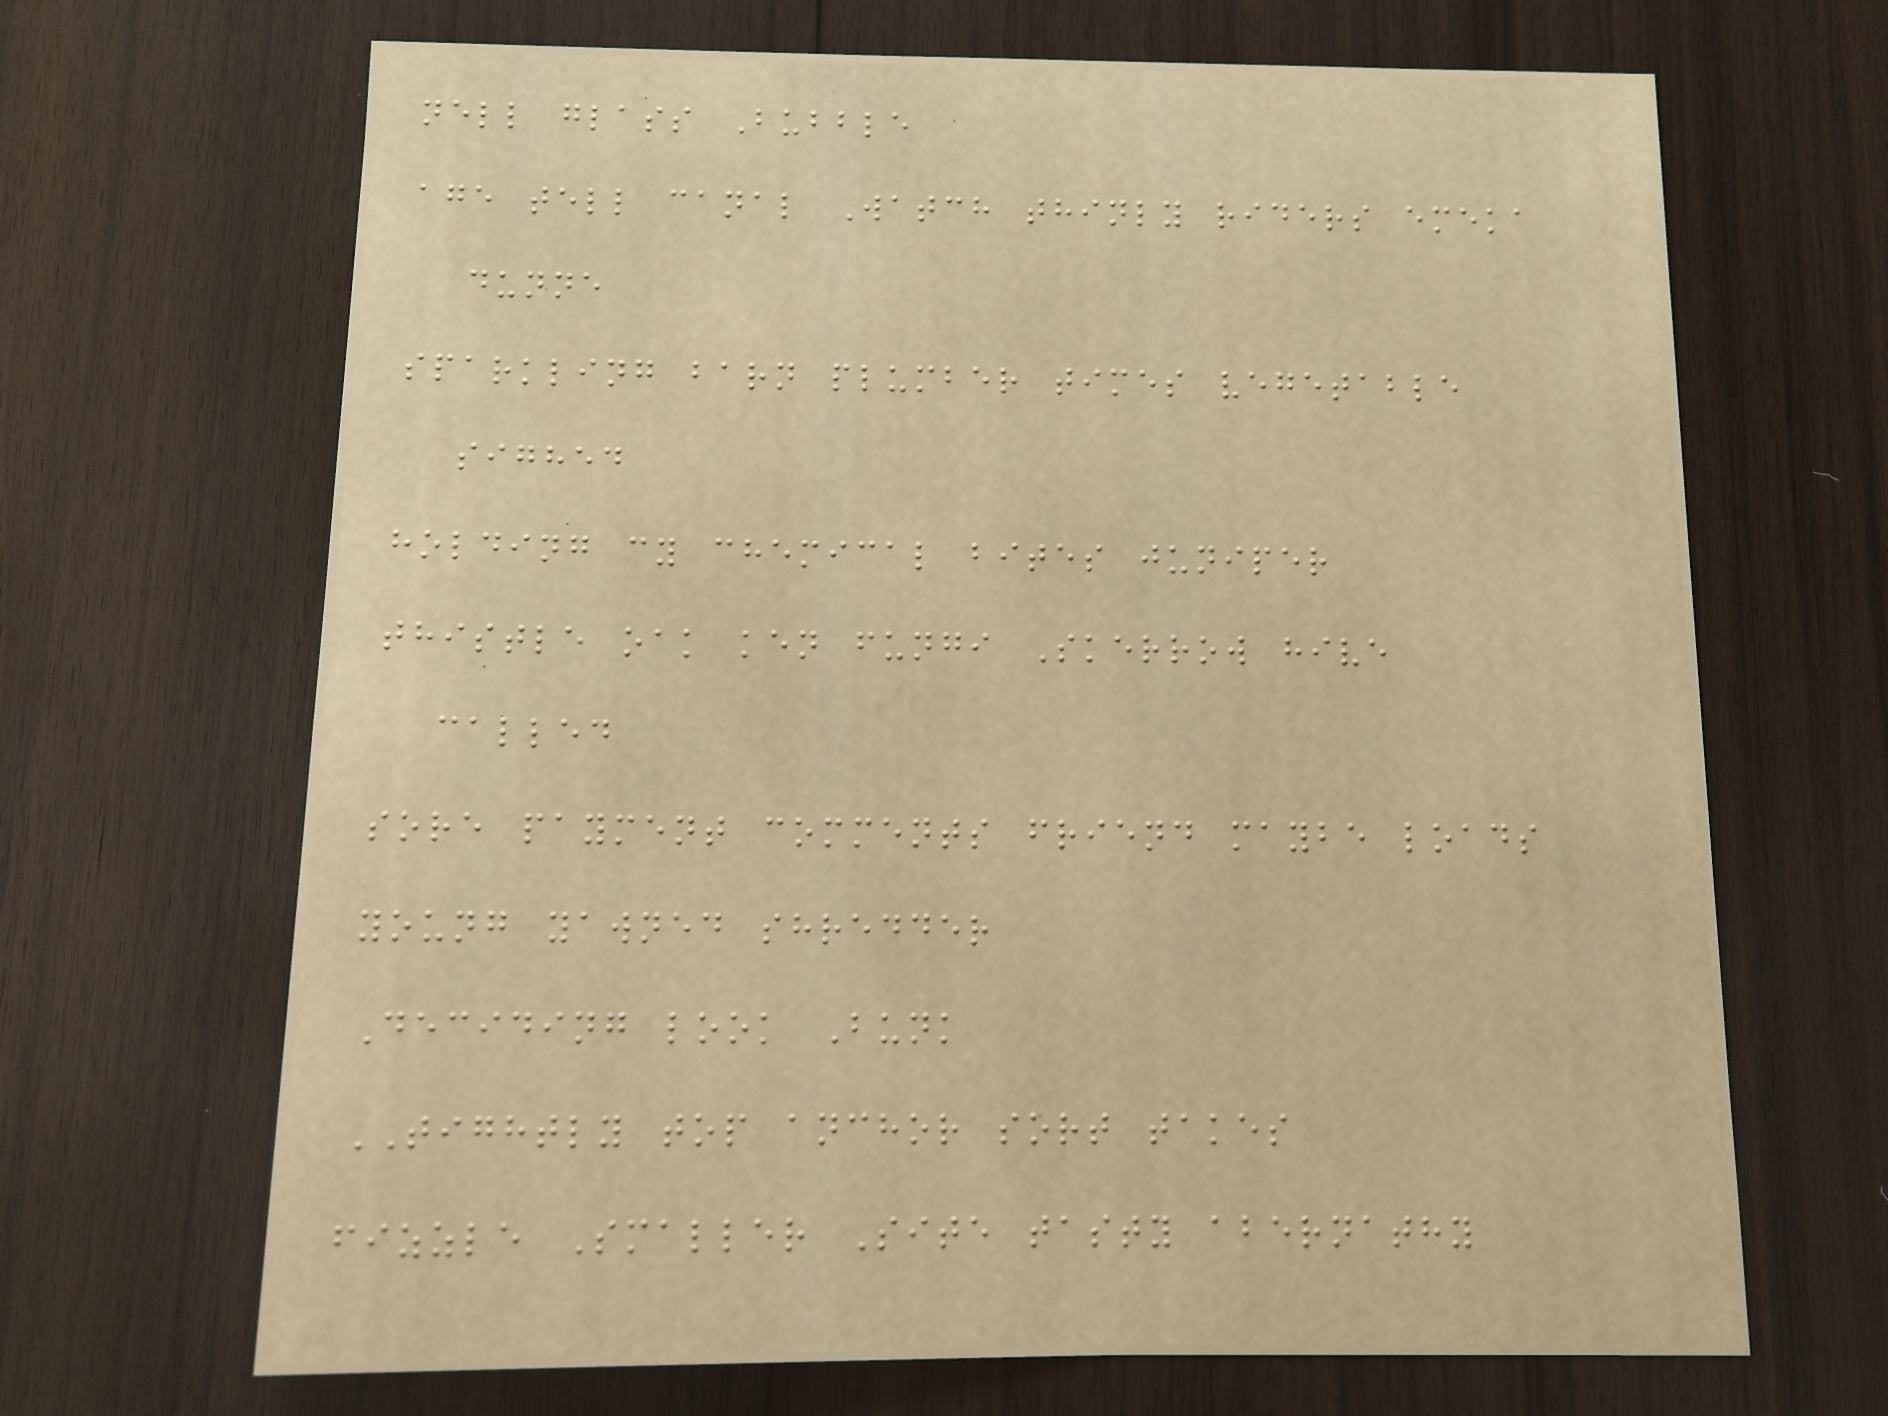nell glass Bubble
age tell canal Watch thinly riders emeka
dunne
sparkling barn plumber times vegetable
sighed
holding cy chemical bites juniper
thistle oak ken fungi Skerrow hive
called
sore payment comments friend maybe loads
young yawned shredder
Deciding look Bunk
TIGHTLY top anchor sort takes
fizzle Smaller Site tasty abernathy
